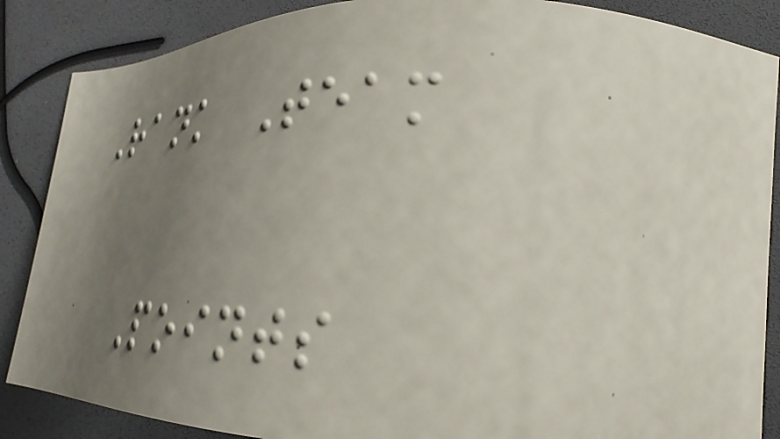Rank Team
Points
